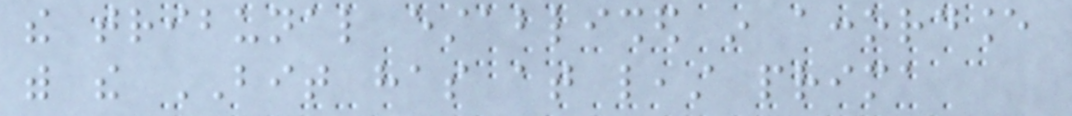the tribunal established in accordance
with the BIT has at least prima
